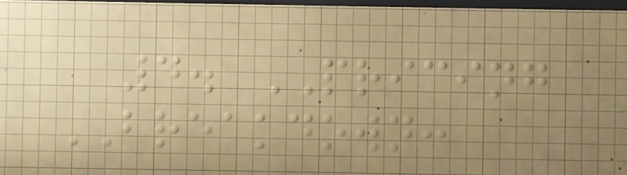4. PRICING
BREAKDOWN:
